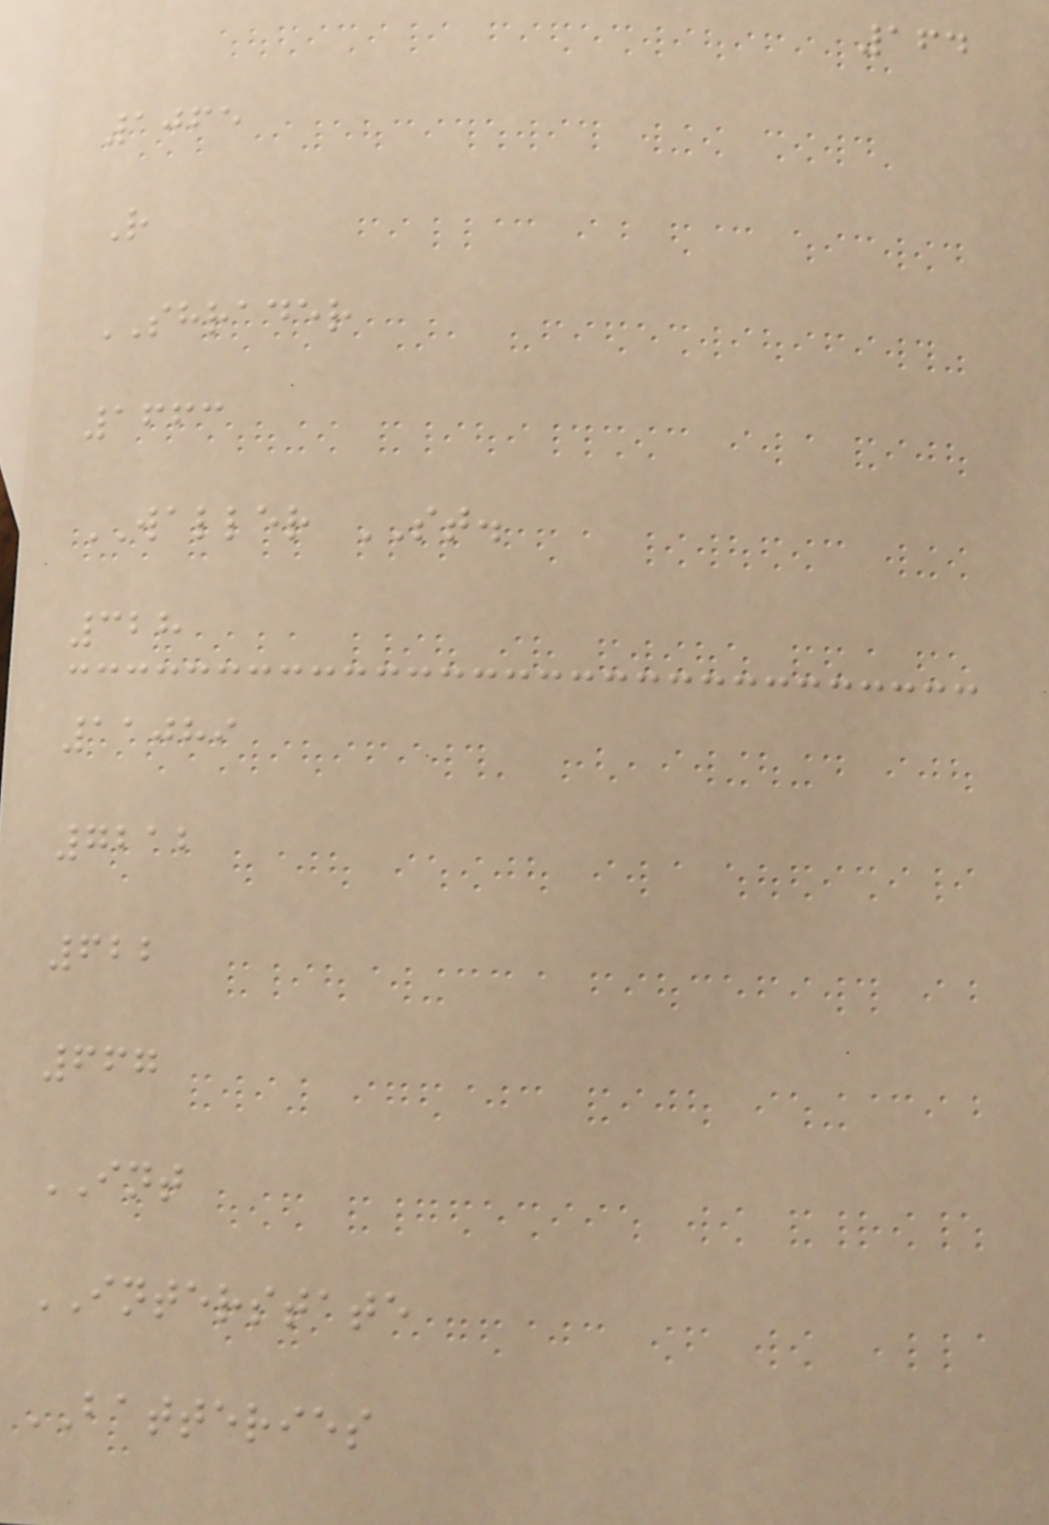164
1065
R
SHRADER
1663
WALLER ST.
328
11089
7212
622
667
INT
INTERSTATE
BATTERIES
